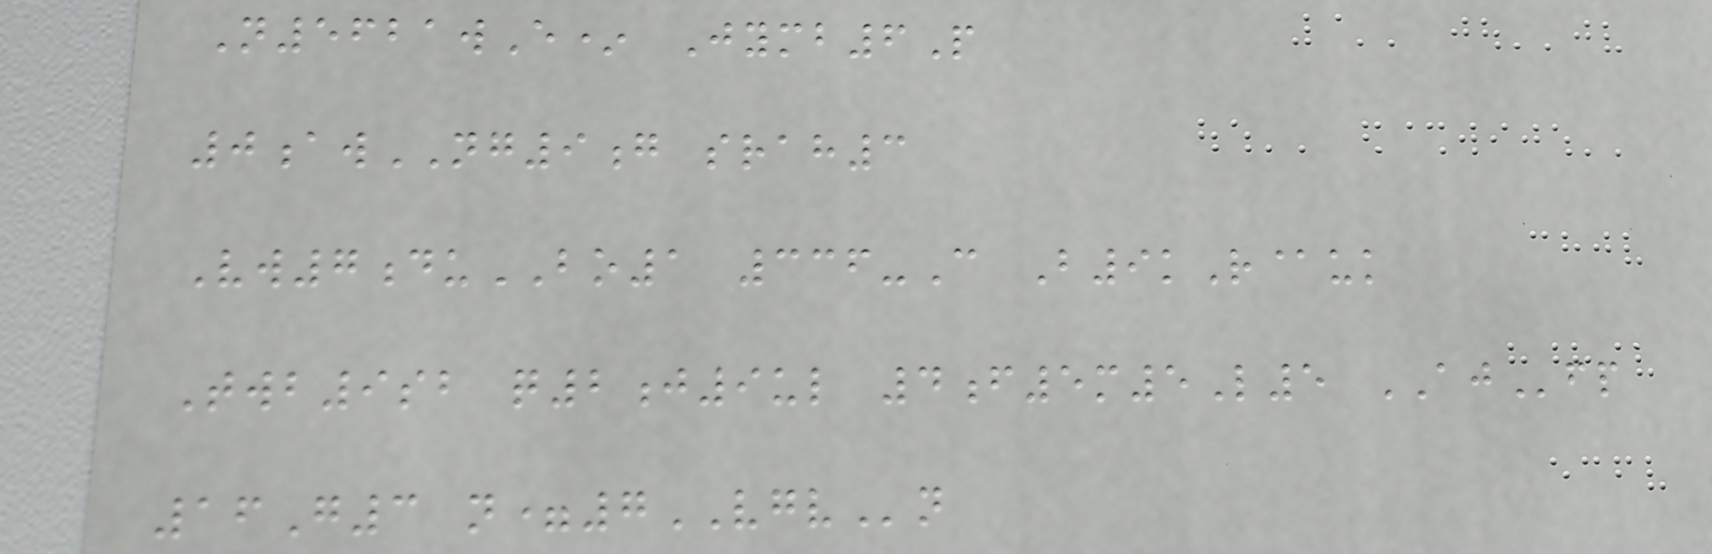N5621wE* Jymb6P
0awNG9g srah3
Vw7duBO1 336-C B9kR@uk
Twb9sb q2j9ul 4f5m5L5 AJfp
16G3 n=7VGVn
